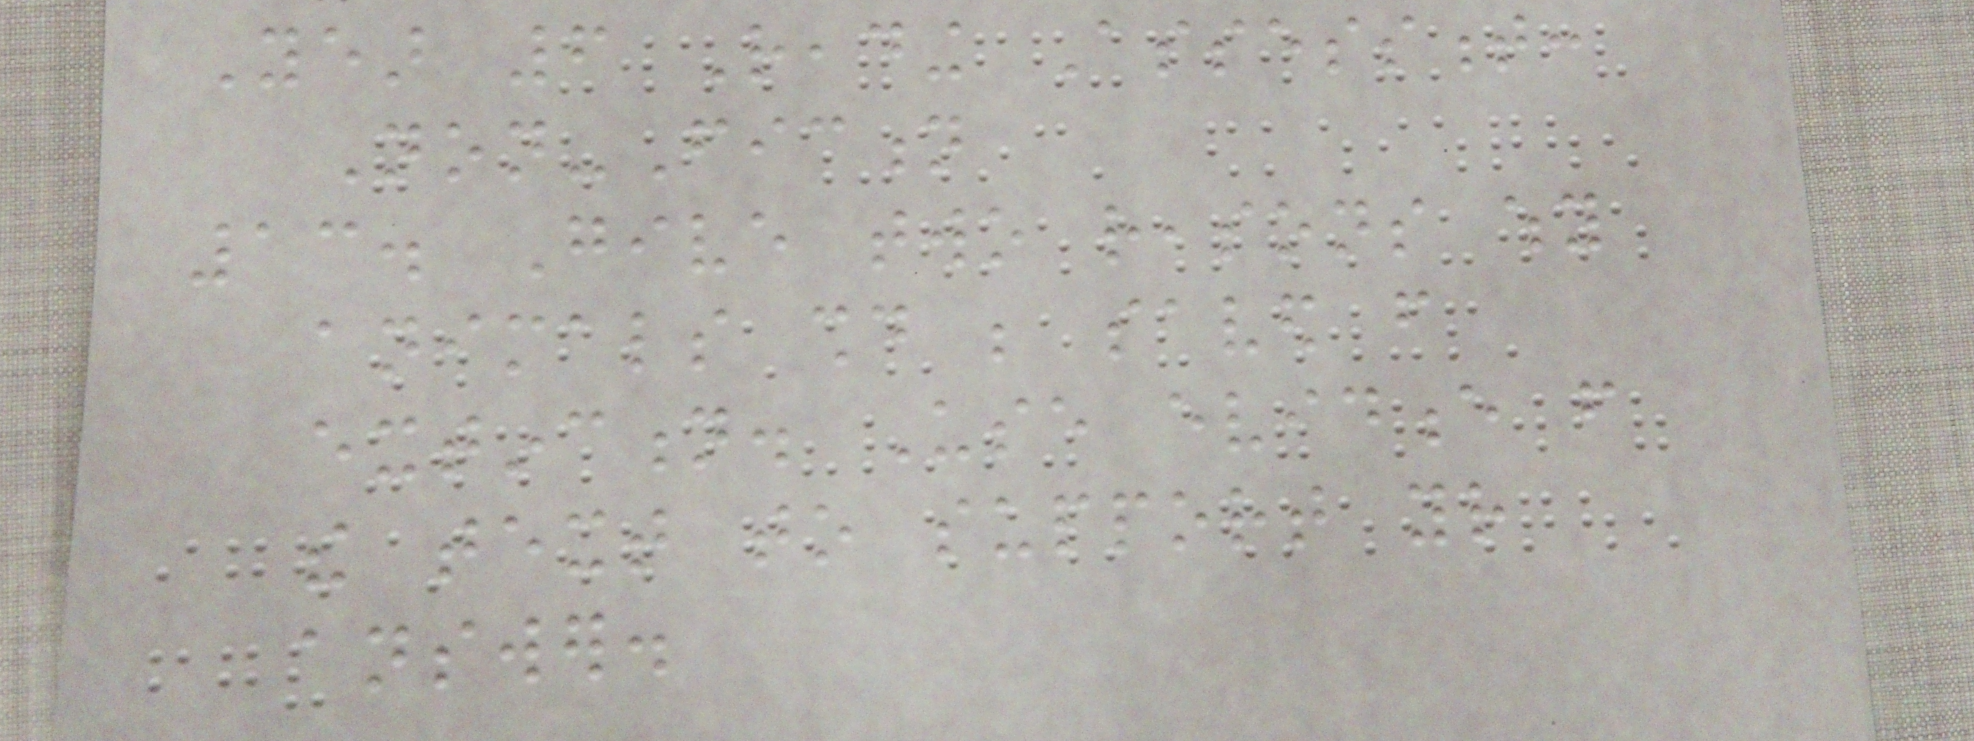Year 6 Reading Assessment:
Non-Fiction
13. Give two reasons why
animals should be saved from
extinction. Use evidence from
the text to support your
answer.
